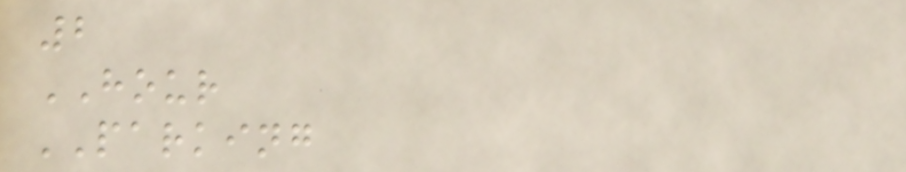2
HOUR
PARKING
